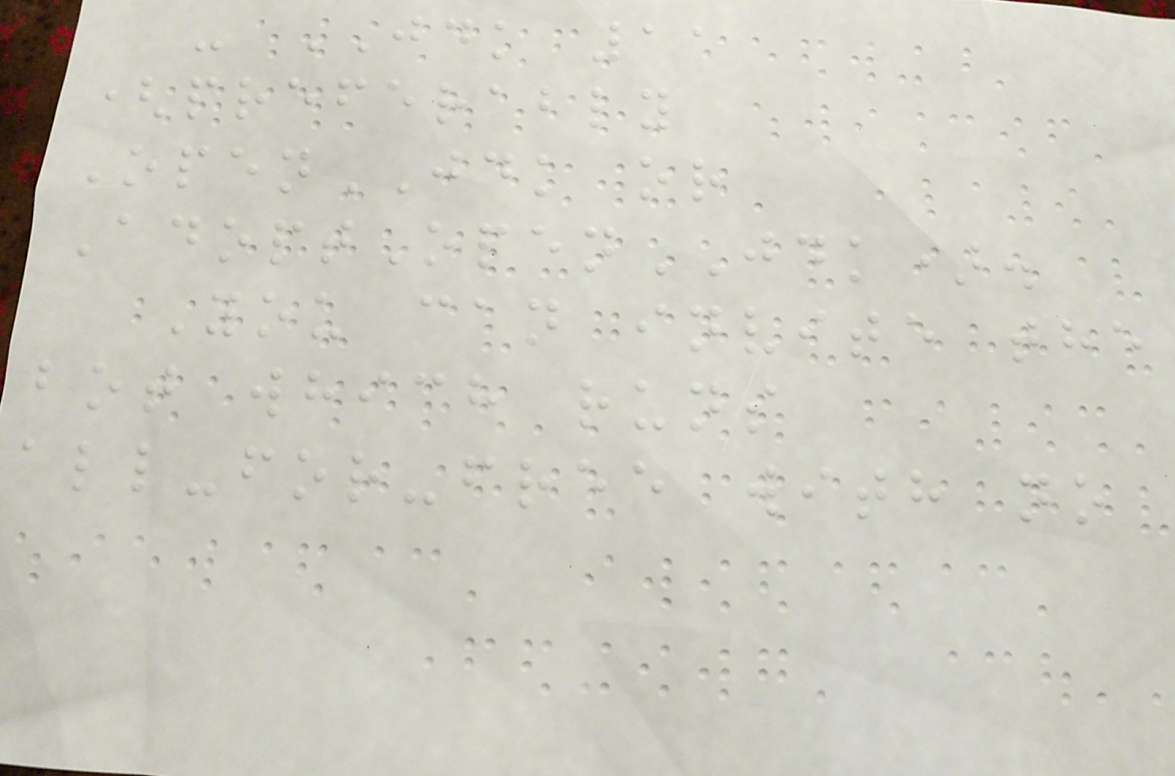- JDK 11
(preferably
OpenJDK or
AdoptOpenJDK).
You can invite the
bot which runs
all-for-free with no
